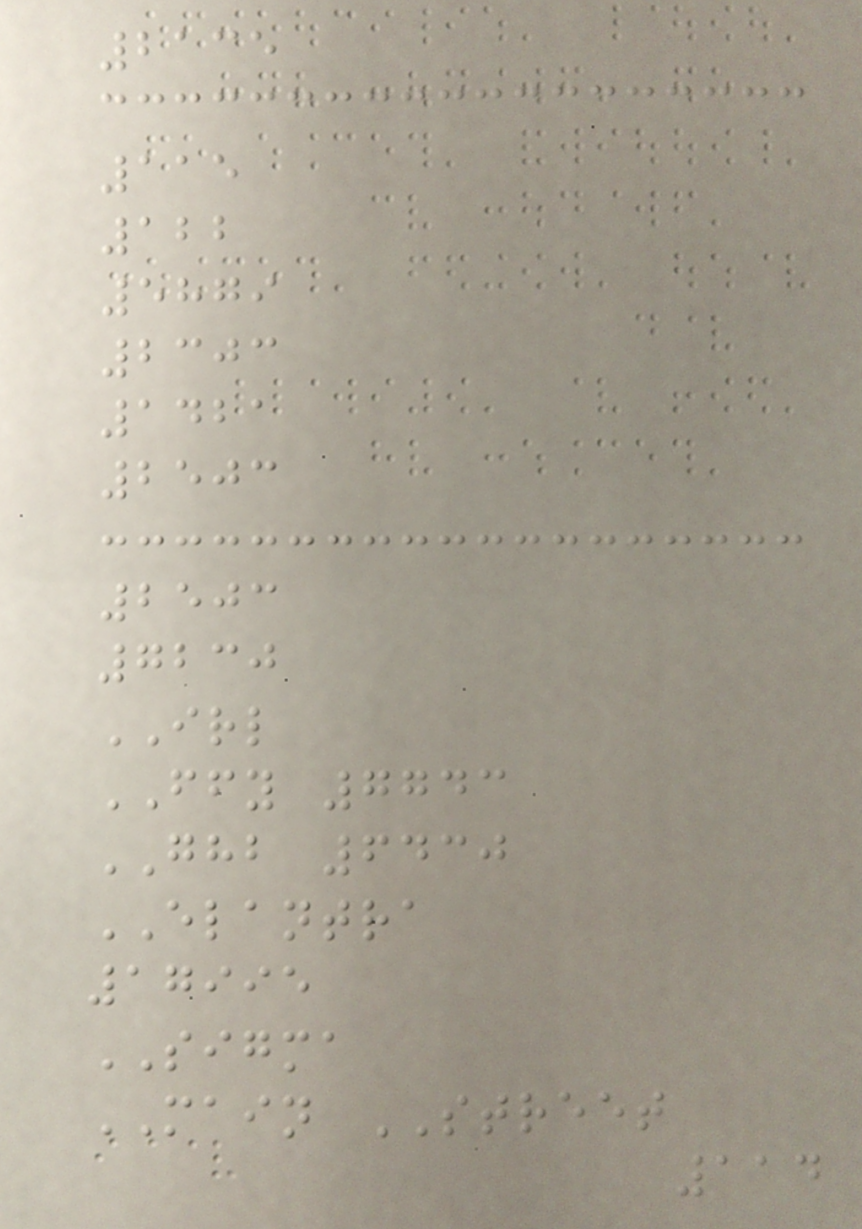2135
115
122
5879
2303
1421
2503
2503
7230
IRL
FFY 7743
GHB 6430
ELANTRA
17995
SIGMA
MAIN STREET
114
